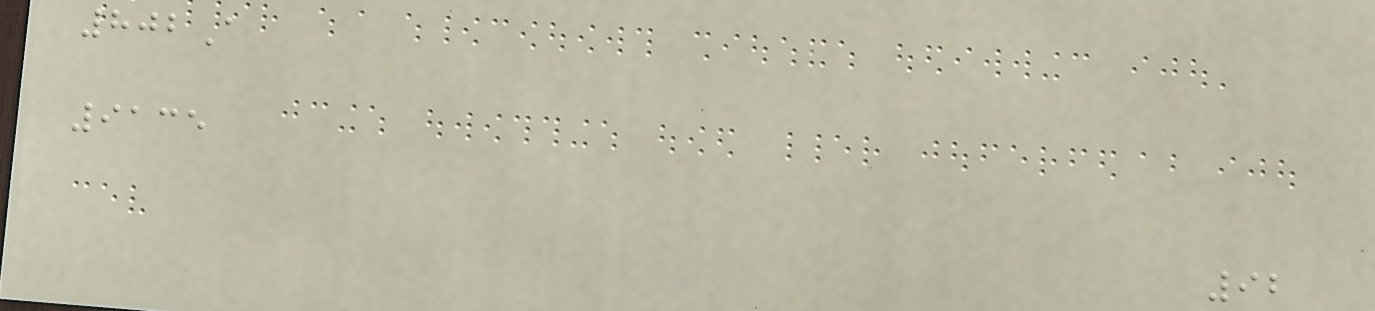802A
9135
92
